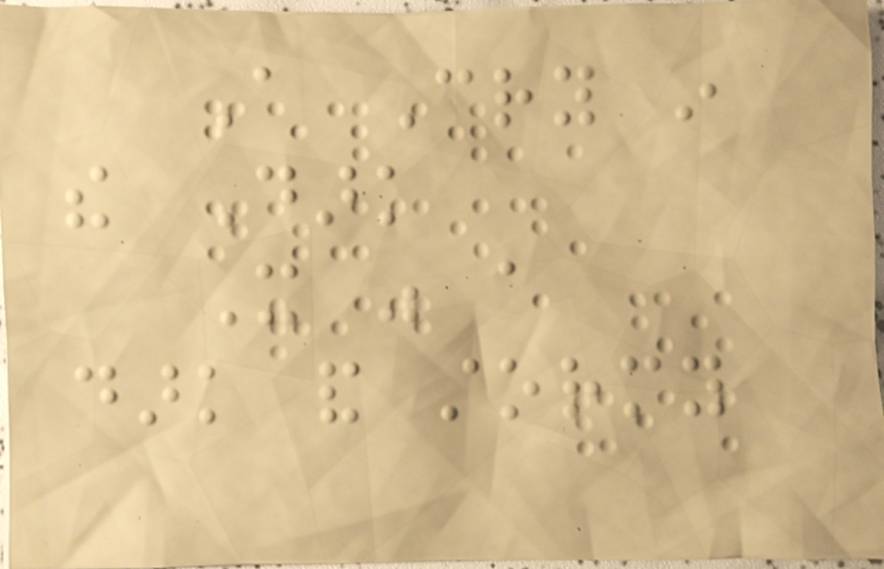A Cry in
the Dark
It was a
dark and stormy
